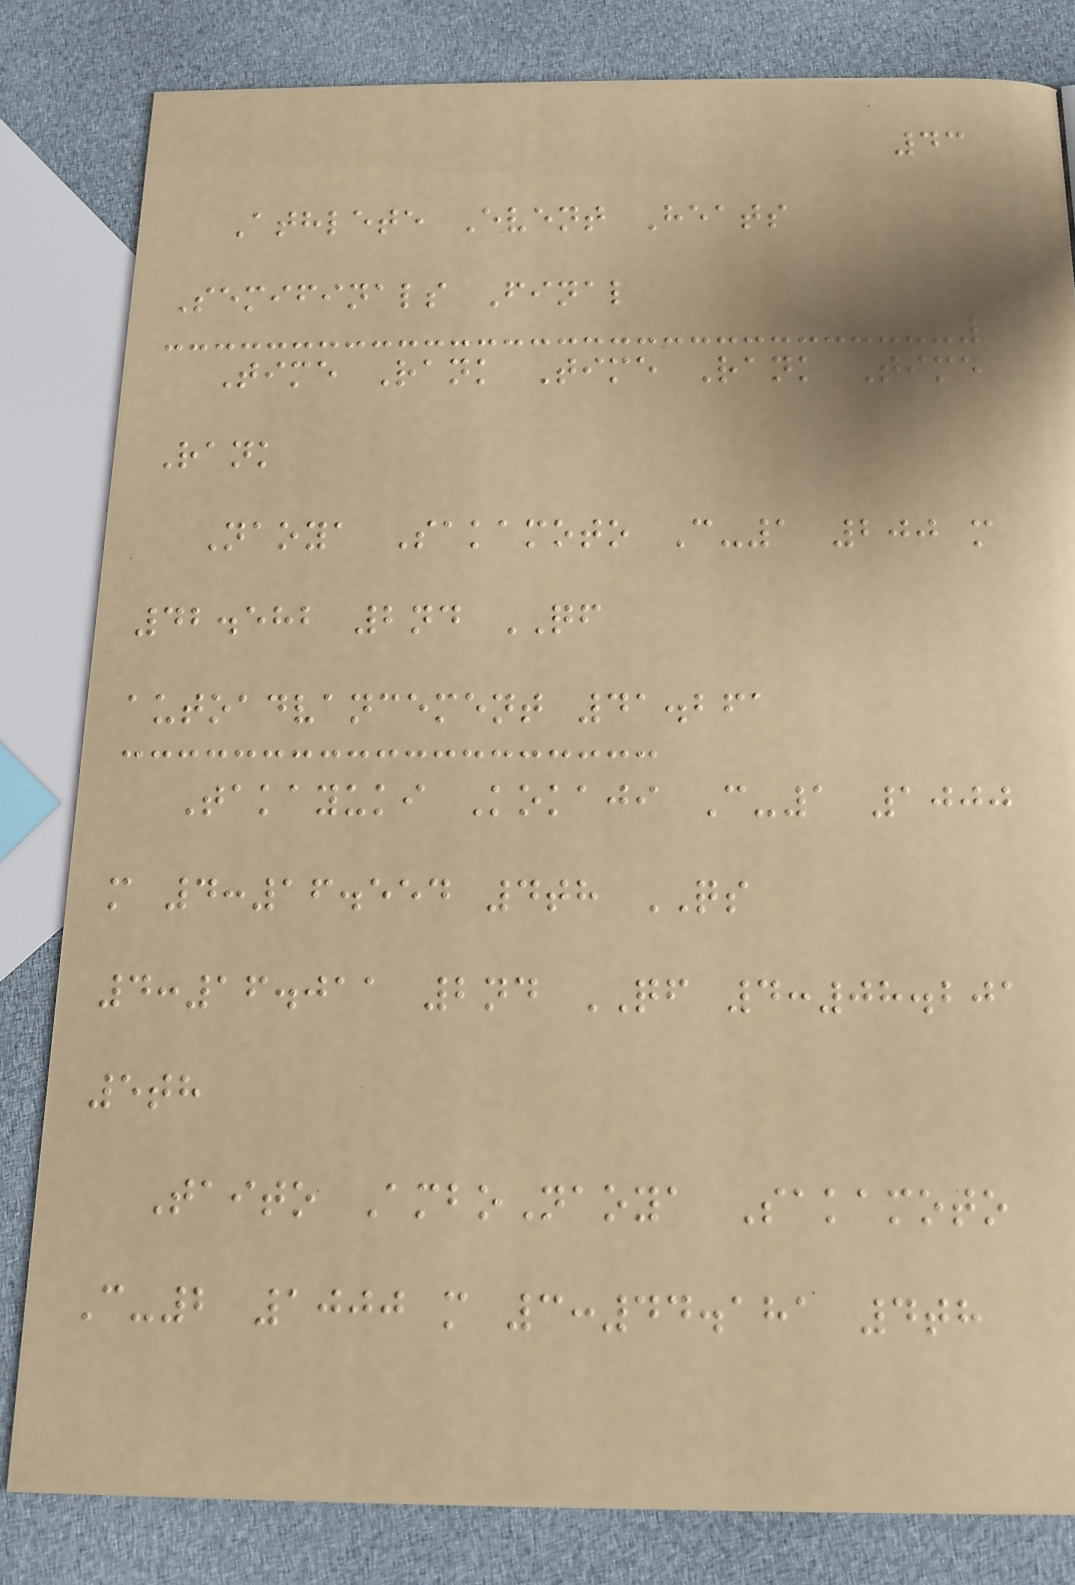43
Athlete Event Heats
Semifinals Final
Time Rank Time Rank Time
Rank
Naoya Sakamoto C-1 200 m
42.582 2nd QF
autoadvancement 41.261
Takayuki Kokaji C-1 1000
m 4:16.554 4th QS
4:16.011 2nd QF 4:08.201
5th
Taito AmboNaoya Sakamoto
C-2 1000 m 3:44.181 4th
